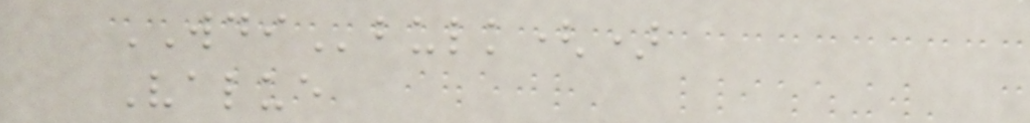WDIbulk()
Value
